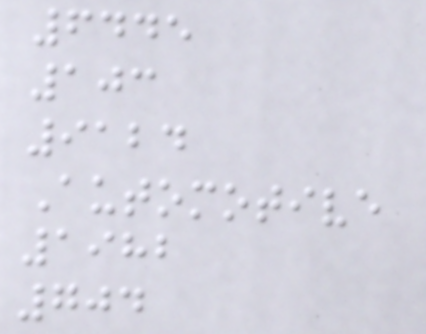6445
103
9124
Automotive
1982
704
